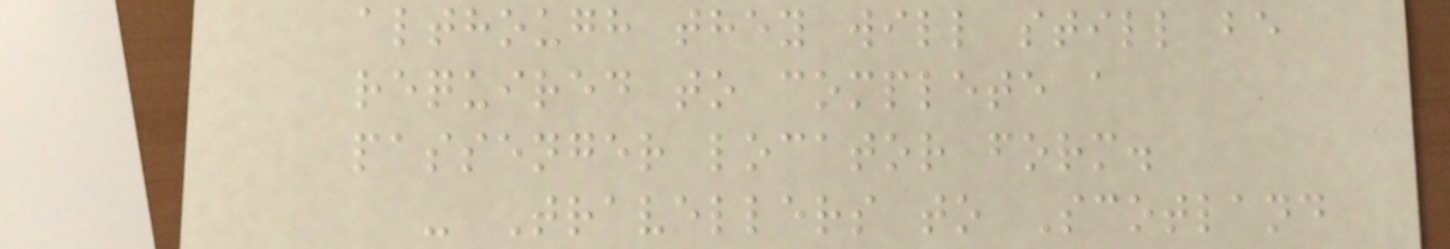although they will still be
required to complete a
passenger locator form.
- Travellers to Scotland
